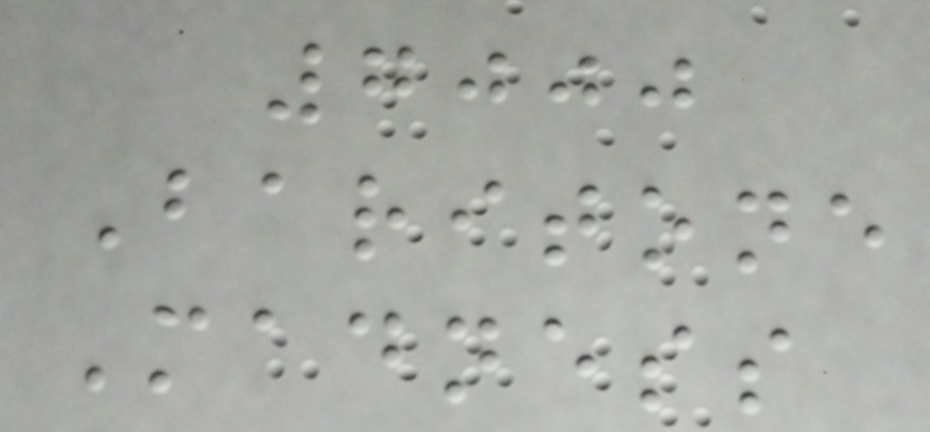7000
Baritone
Madness
